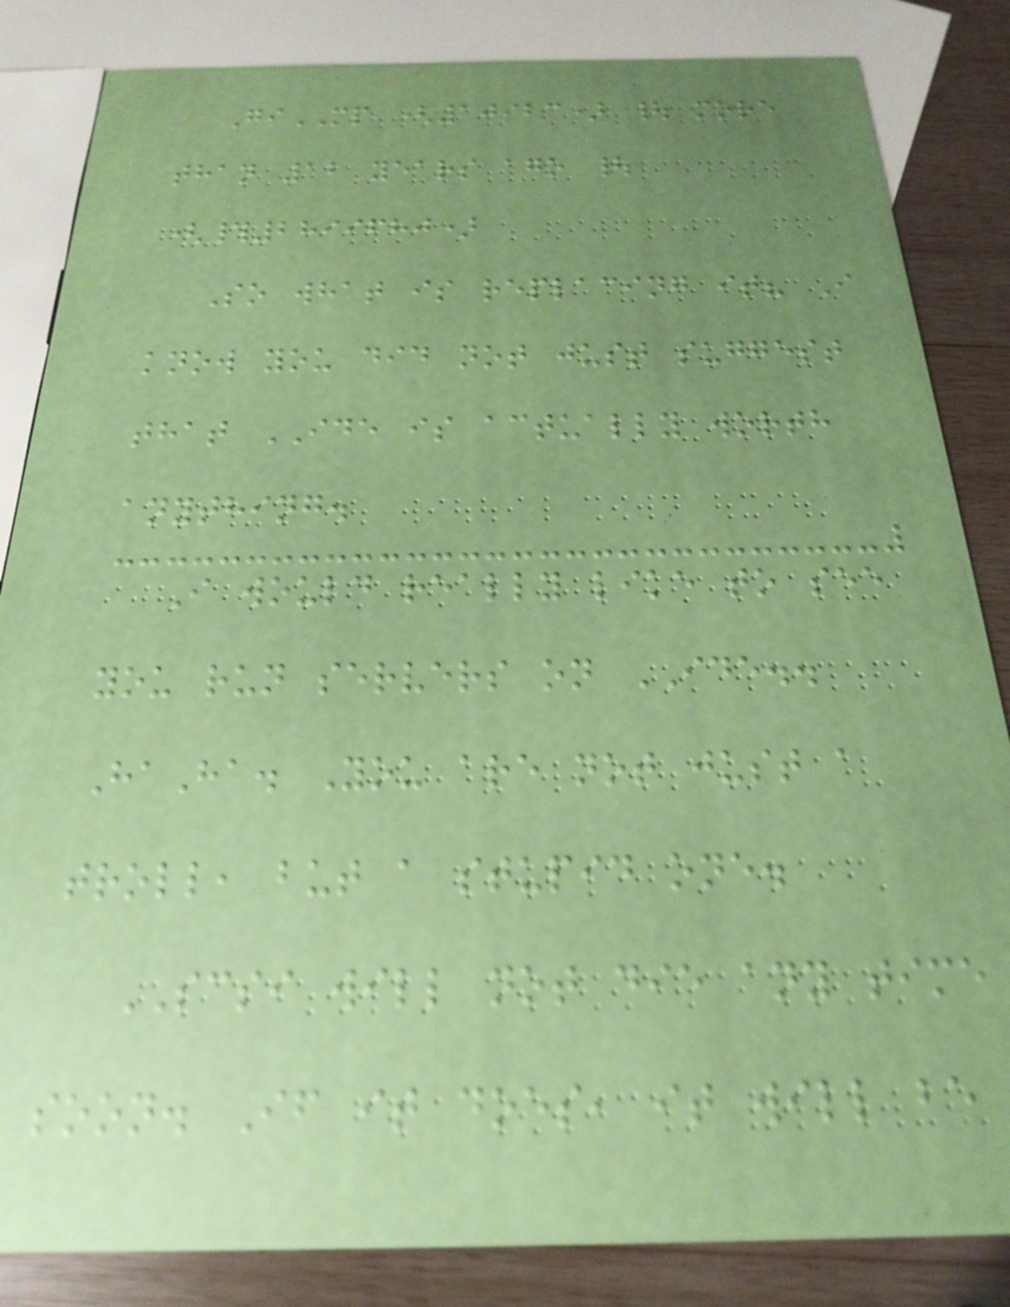GiMP (10923) | more
than 12 years ago |
(#2899680)
So what is replacing it? I
know you did not just suggest
that IDE is actually worth
anything.
I would really like to see
you run servers on IDE..
HaHa. You are not just a
troll, but a stupid one.
SCSI will not die any time
soon. If it does, it will be
